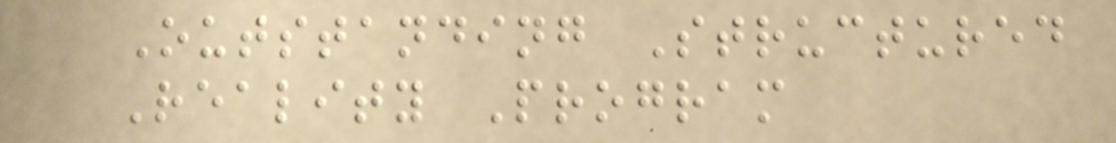Outstanding Structured
Reality Program
